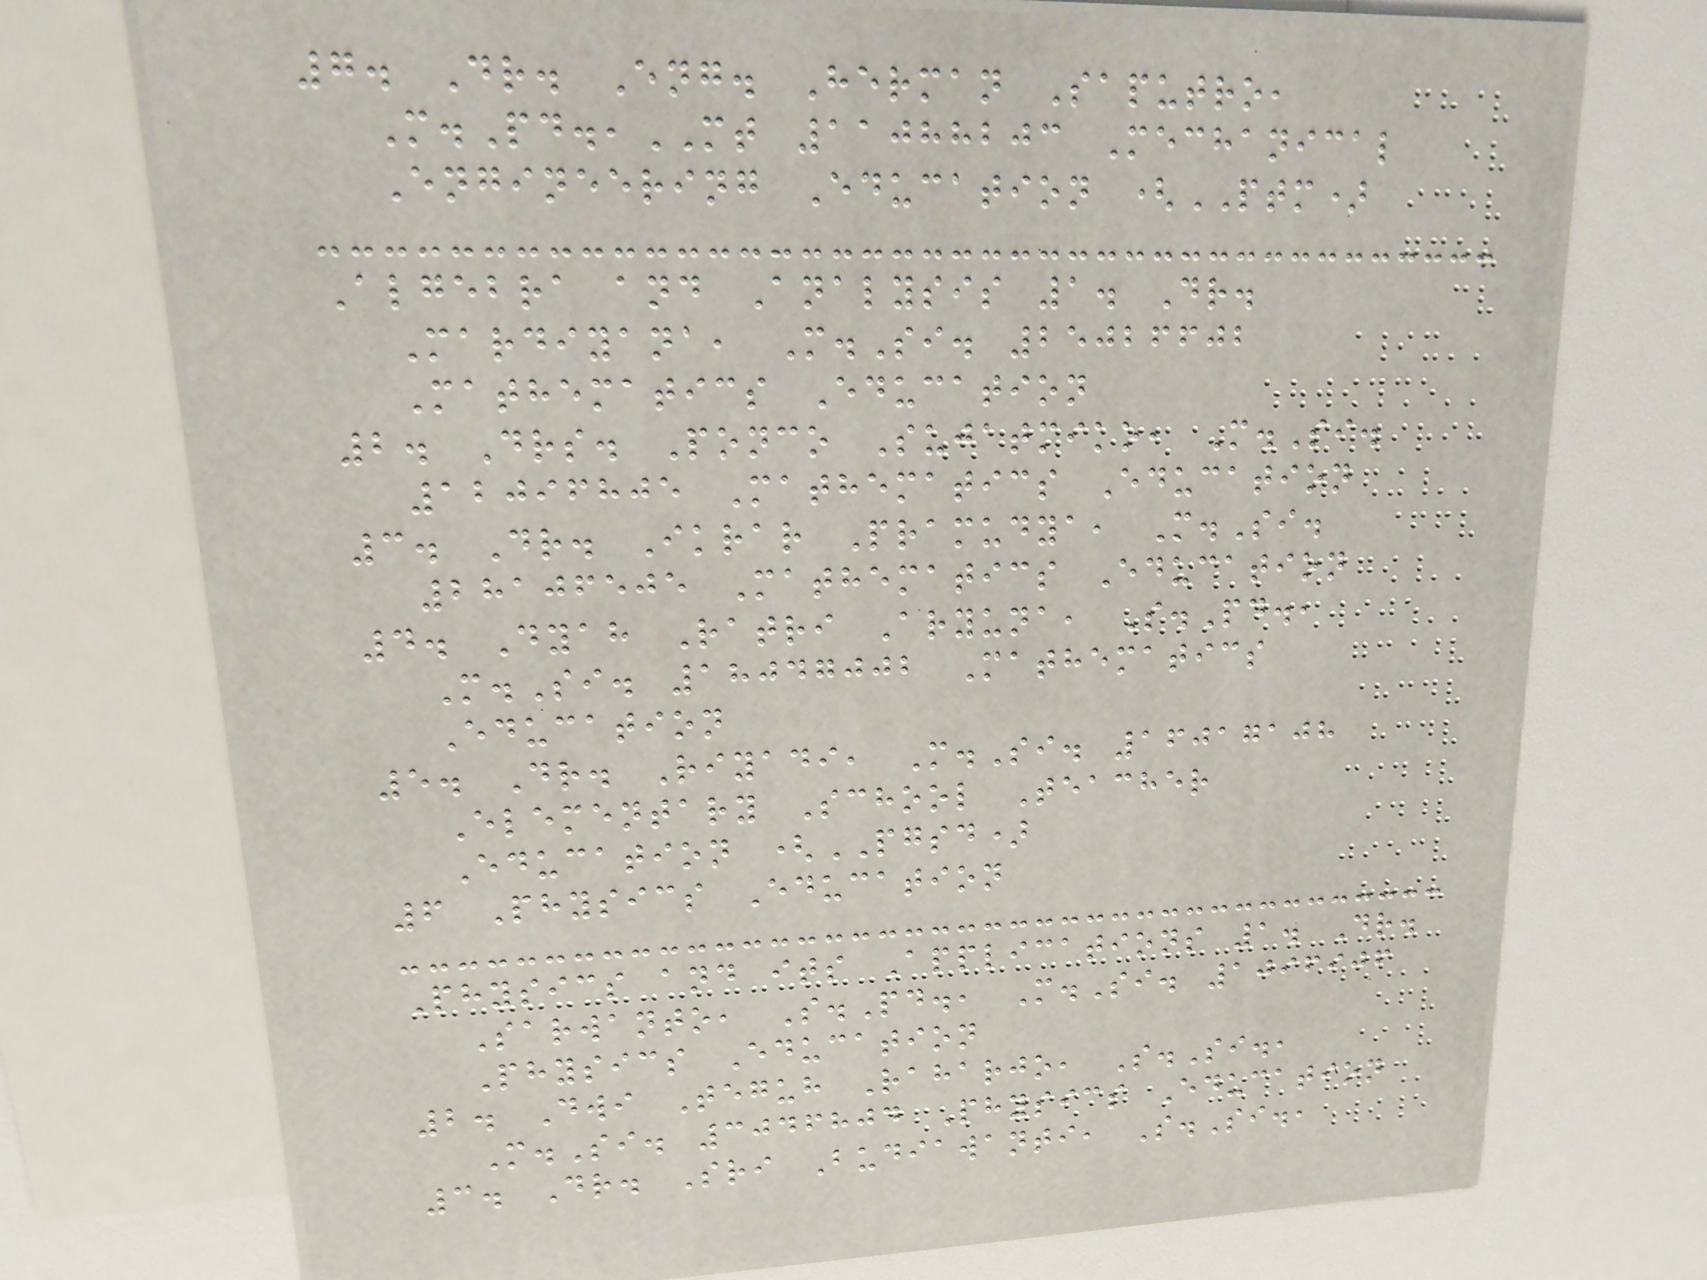7. Dr. Eng. Herman Saputro,
M.Pd.,MT 11088203 Mechanical
Engineering Education (PTM)
Algebra and Analysis 1. Dr.
Mardiyana, M.Si. 25026602
Mathematics Education
2. Drs. Ponco Sujatmiko, M.Si.
12096805 Mathematics Education
3. Dr. Ikrar Pramudya, M.Si.
28106505 Mathematics Education
4. Dyah Ratri Aryuna, S.Pd.,
M.Si. 18047002 Mathematics
Education
5. Dr. Riyadi, M.Si. 16017108
Elementary School Teacher
Education (PGSD)
6 Physics Education
Physics and its Applications 1. Dr.
Sarwanto, S.Pd., M.Si. 1096906
Physics Education
2. Dwi Teguh Raharjo, S.Si.,
M.Si. 3046804 Physics Education
3. Dr. Sri Budiawanti, S.Si.,
